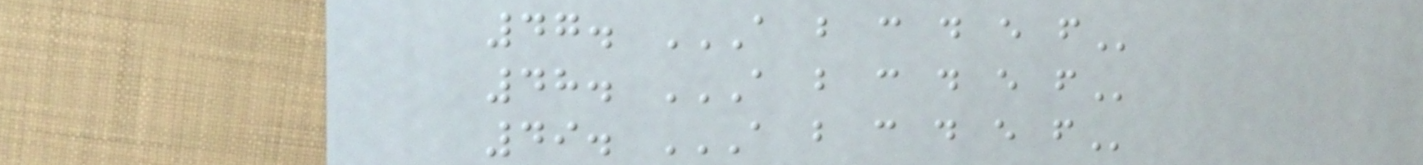47. A B C D E F
48. A B C D E F
49. A B C D E F
